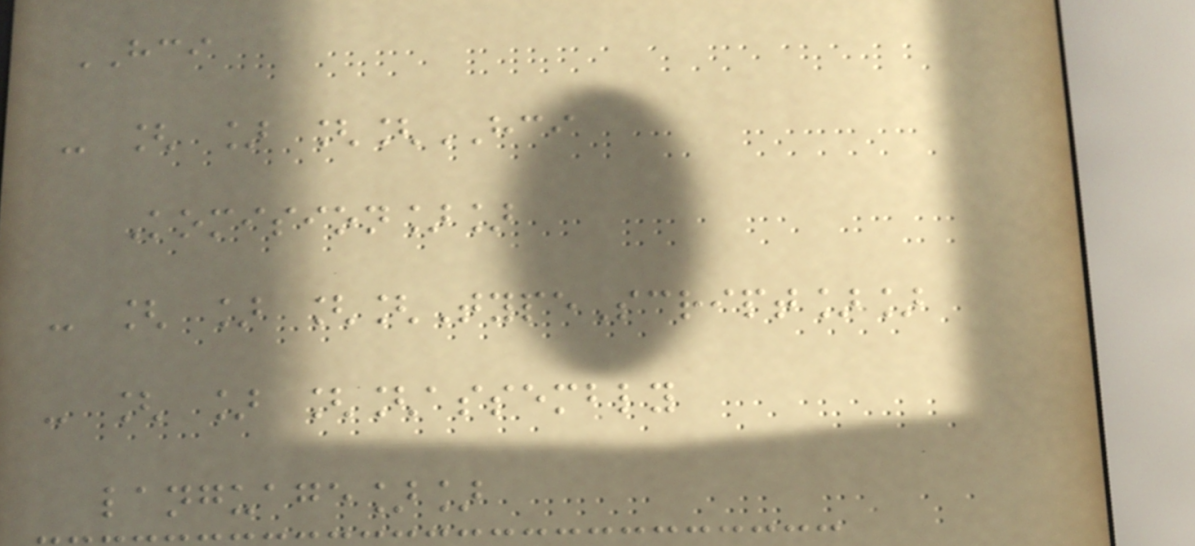HCI
- [ ] [[HCI
Komision]]
- [ ] [[TypeScript]]
- [ ] [[assembly
language]]
